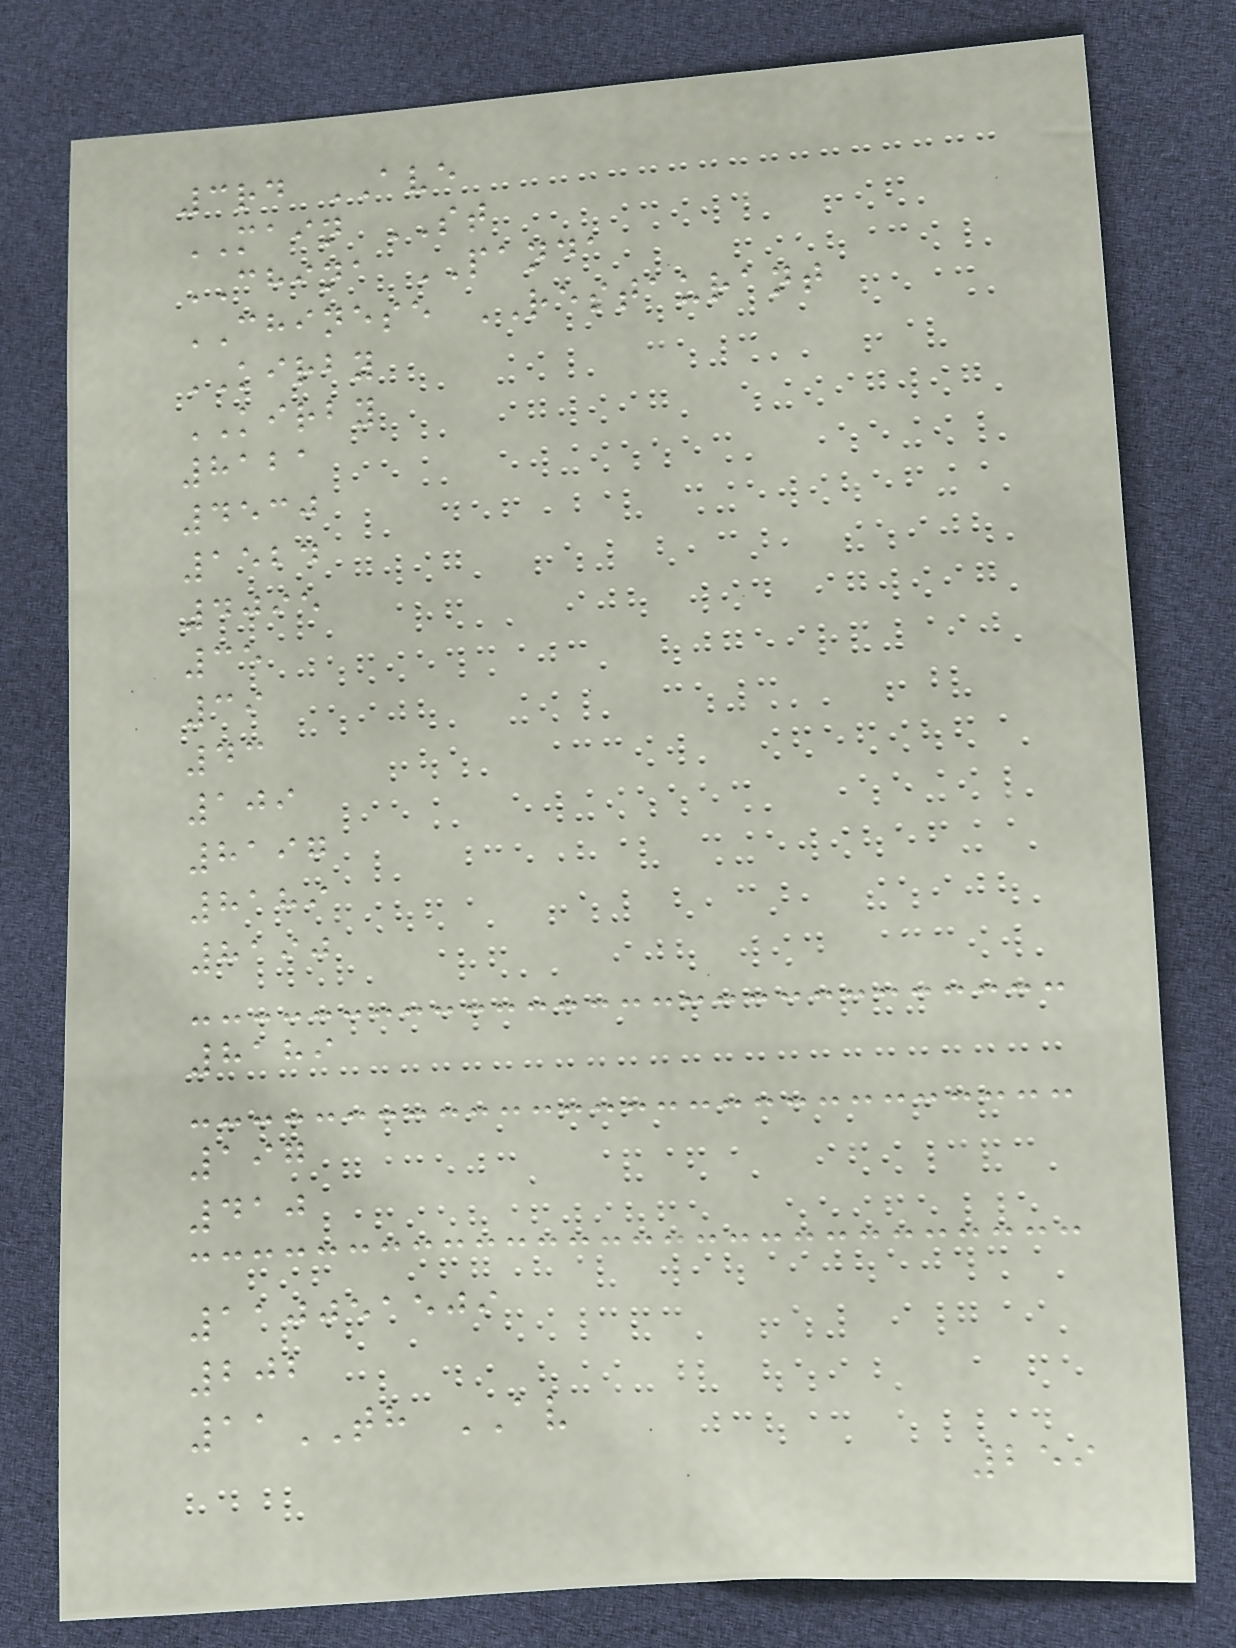3rd AVE
MAIN ST
CHINA PANDA
CHINESE RESTAURANT
KIRBY
KIRBY
8121
4530
1524
4095
35
39
43
109
8197
8189
8190
8189
197
410
110051509
202
11TH AV
259
